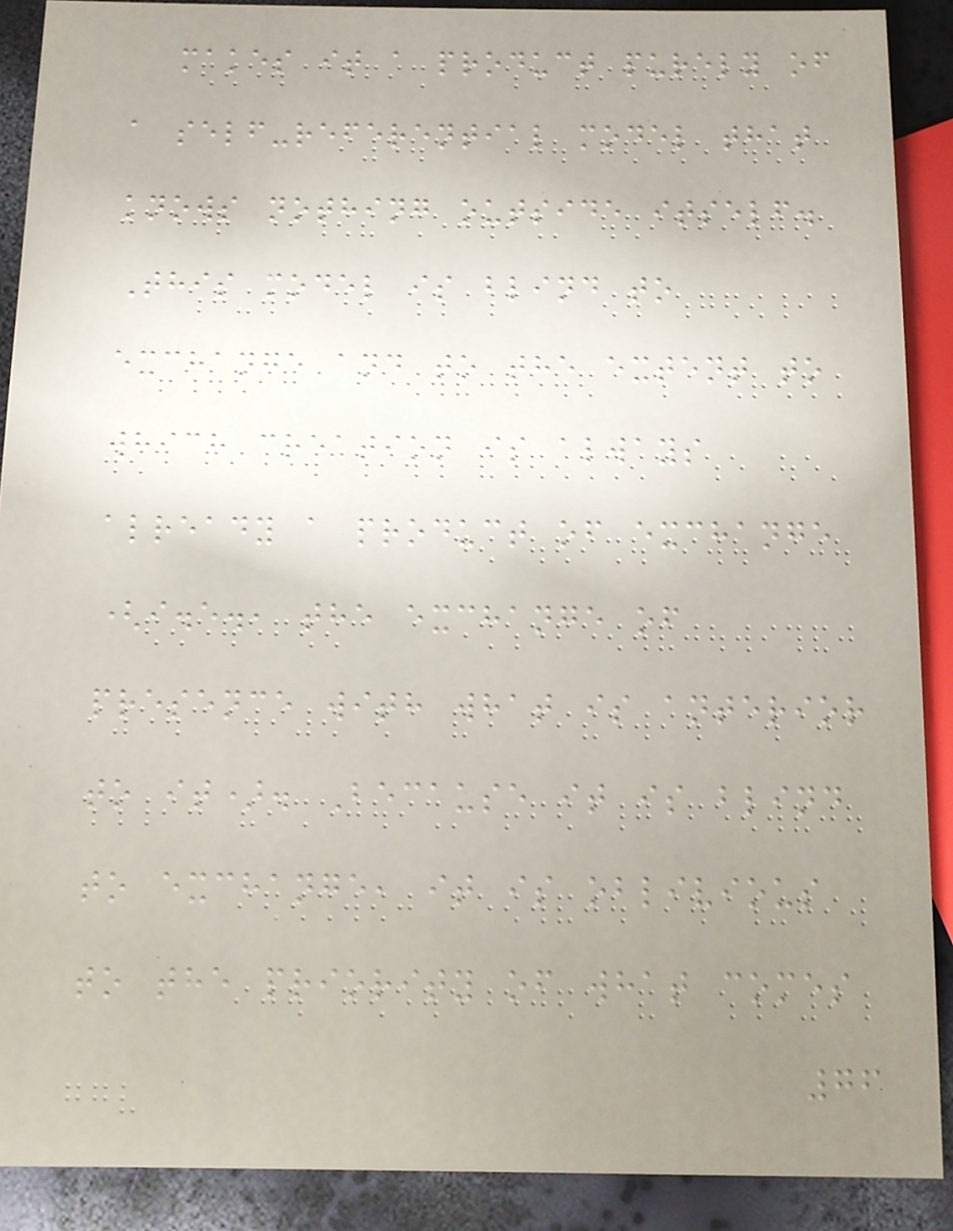makes it a product purely of
a self-referential model that
knows nothing outside itself.
This model is blind to
exchange and to the extent to
which creation is always
already a product of exchange
(i.e., the exchange of
presence with what is anterior
to it). Because it is blind
to exchange, it is oblivious
to the priority of what comes
76
